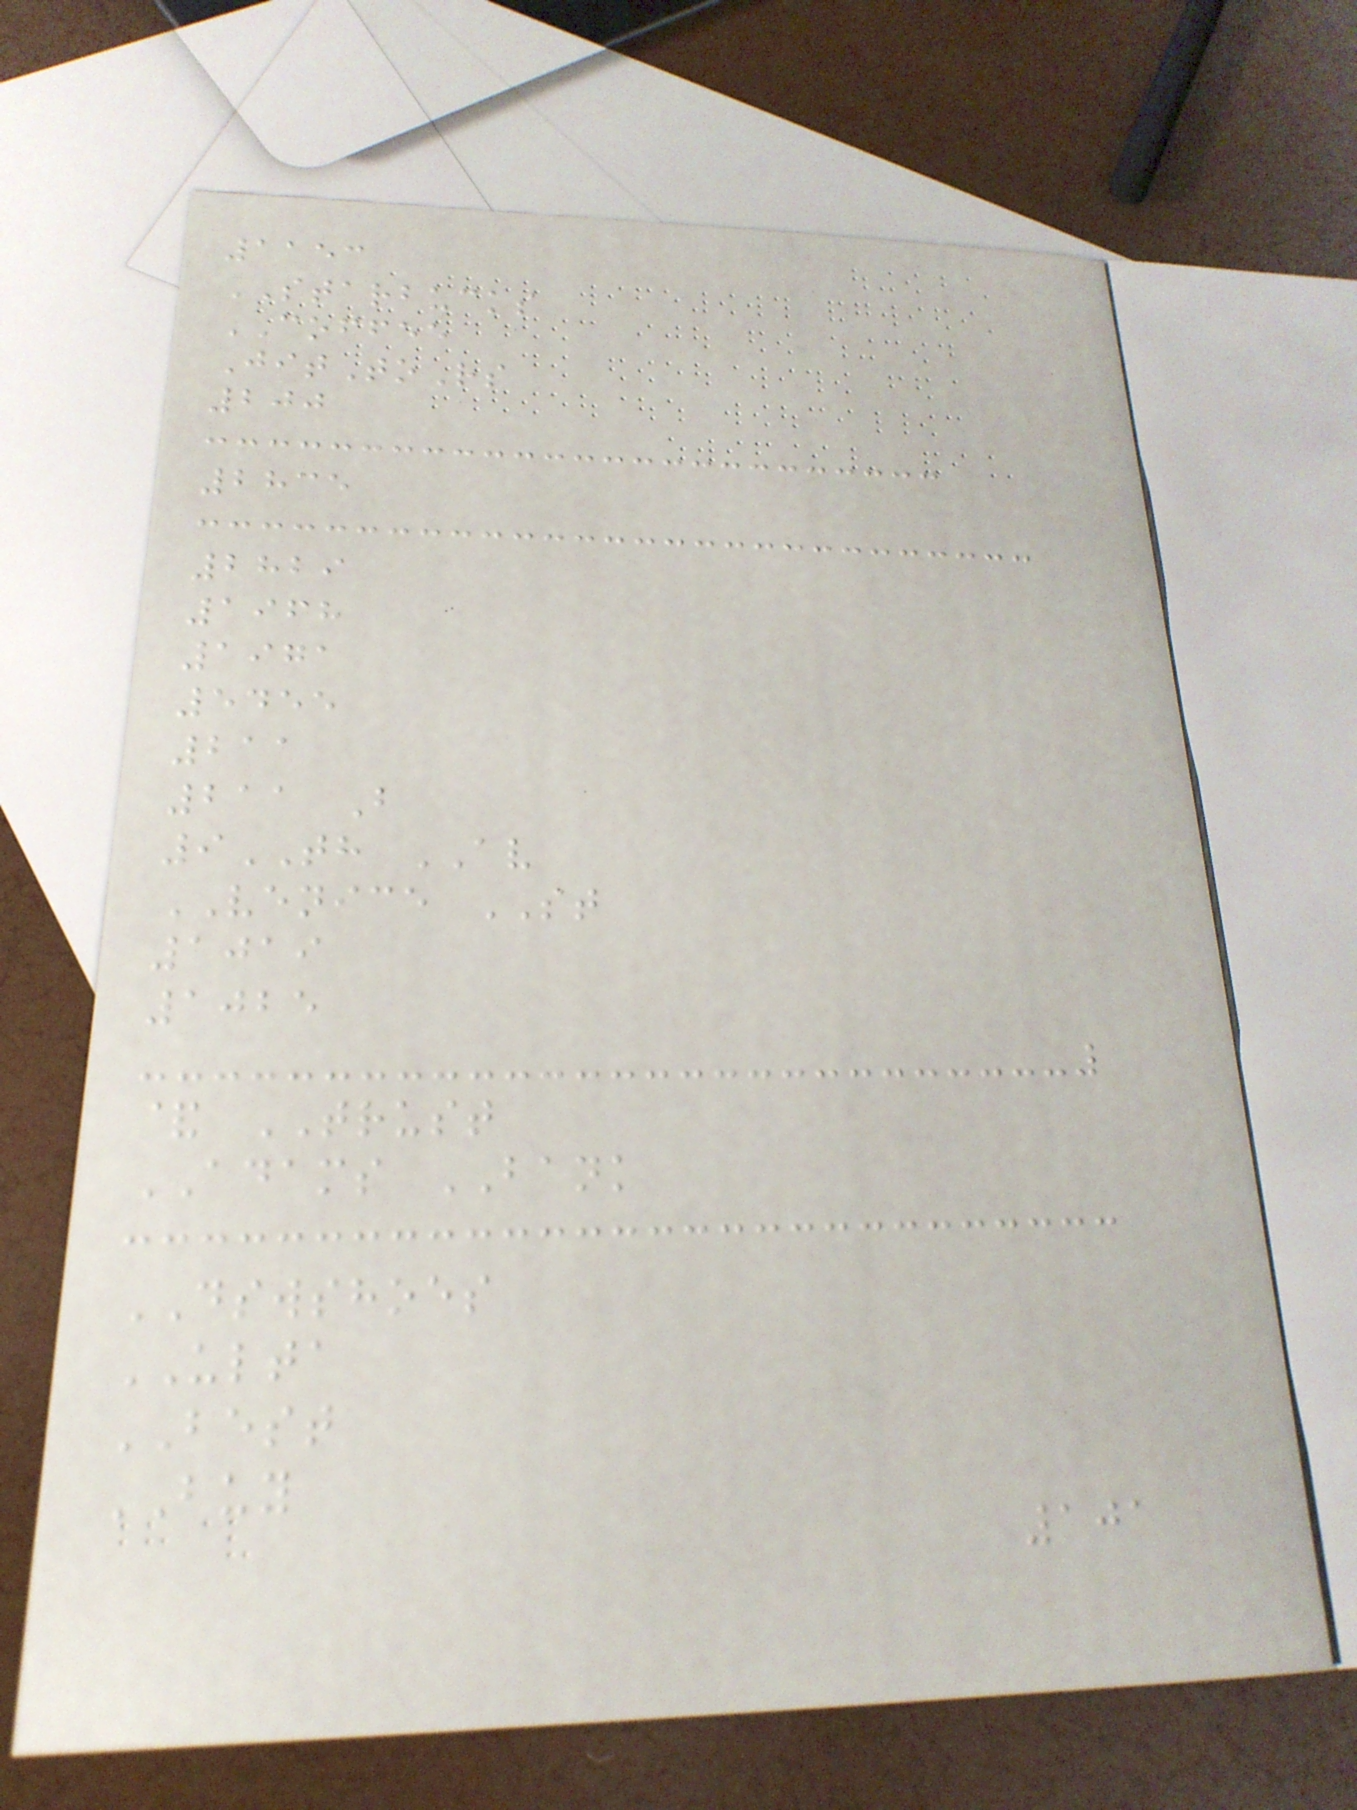1153
STARBUCKS
COFFEE
JitToRs
200
2835
2829
1968
1971
5455
211
211 B
9TH AV
VENICE ST
1019
1025
& TRUST
ADAMS BANK
DSWSHOES
ULTA
BEST
BUY
101
